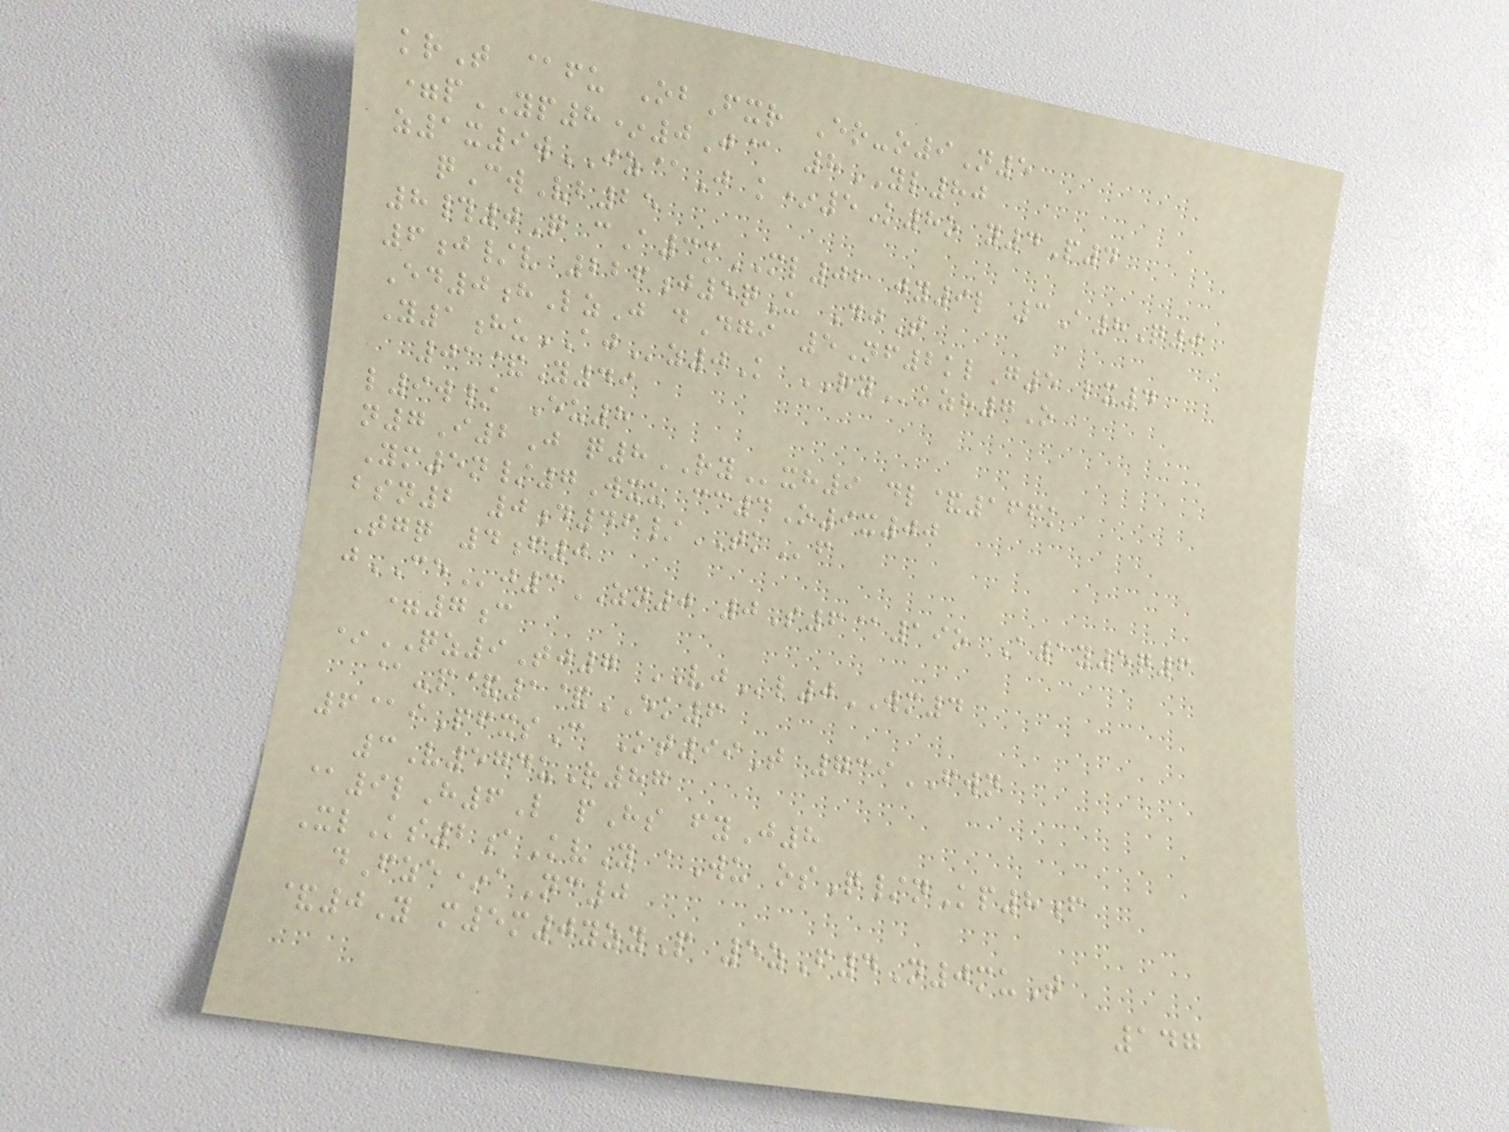krT @fu ObFxr Eo-o9N5
=pYP8*0J@ 8YL80
z1x9wIZ@J k*5K8o y4P4
qCwVb25
8#0Q cA3mML02 jy9l 3A8Q0
6j/v 226j5qU DjT
Ed0hLzJ dDgi 5Nf2klG5 lx4
Y1huAJz0K RYkzh7O
01&Y49
l9w/ Eu8
n7I2J q8RYxh9 dl&166k
Ym5n/7Wxu cc4O9x00
bsn2 0d46/TKf
Tgq 4f0
jCEj3ZN0 0S6@19o A1y5q6
=7c
*QZ9Tj7 VJl0WM4
@-p&1&EK6
6@iPfxsC Kt99T 739FWN
3V574uR87
@9lH6L pHs fyJ8
XlKs2aKvY aWu osQ/nKp8f
dFze*aNc0
&0Y m5m0yzyP 5zF4N0muT
147
